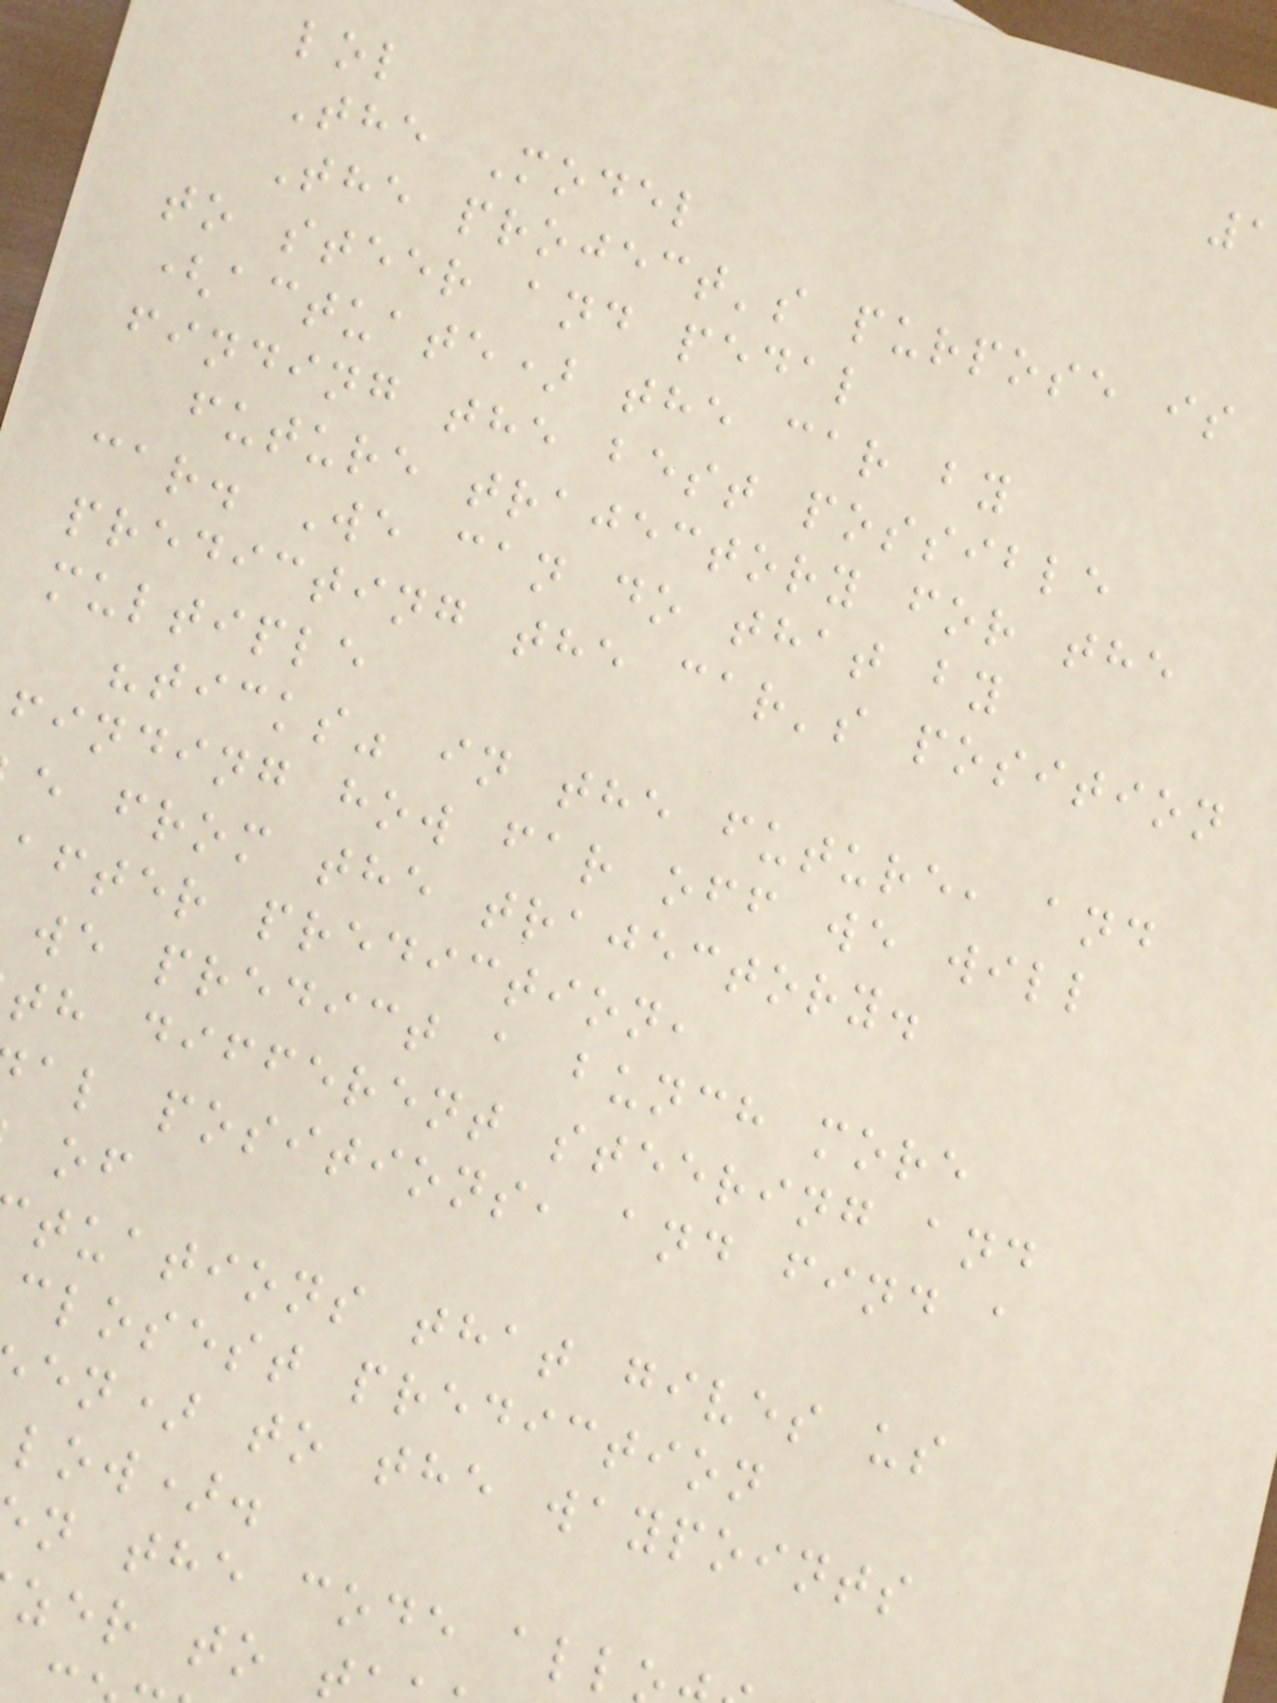lol
The Model
The project's purpose is
to steer and pedal
(actuate) the car by
finding the best possible
future trajectory for the
car. We can do that by
predicting the car's position
multiple
"ticks" in the future, and
finding how far off we will
e from the trajectory.
after prediction,
we predict a bunch more
th different steering and
al positions, and find a
tuations that gives us
closest prediction
en) to the waypoints
low).
n the code all
